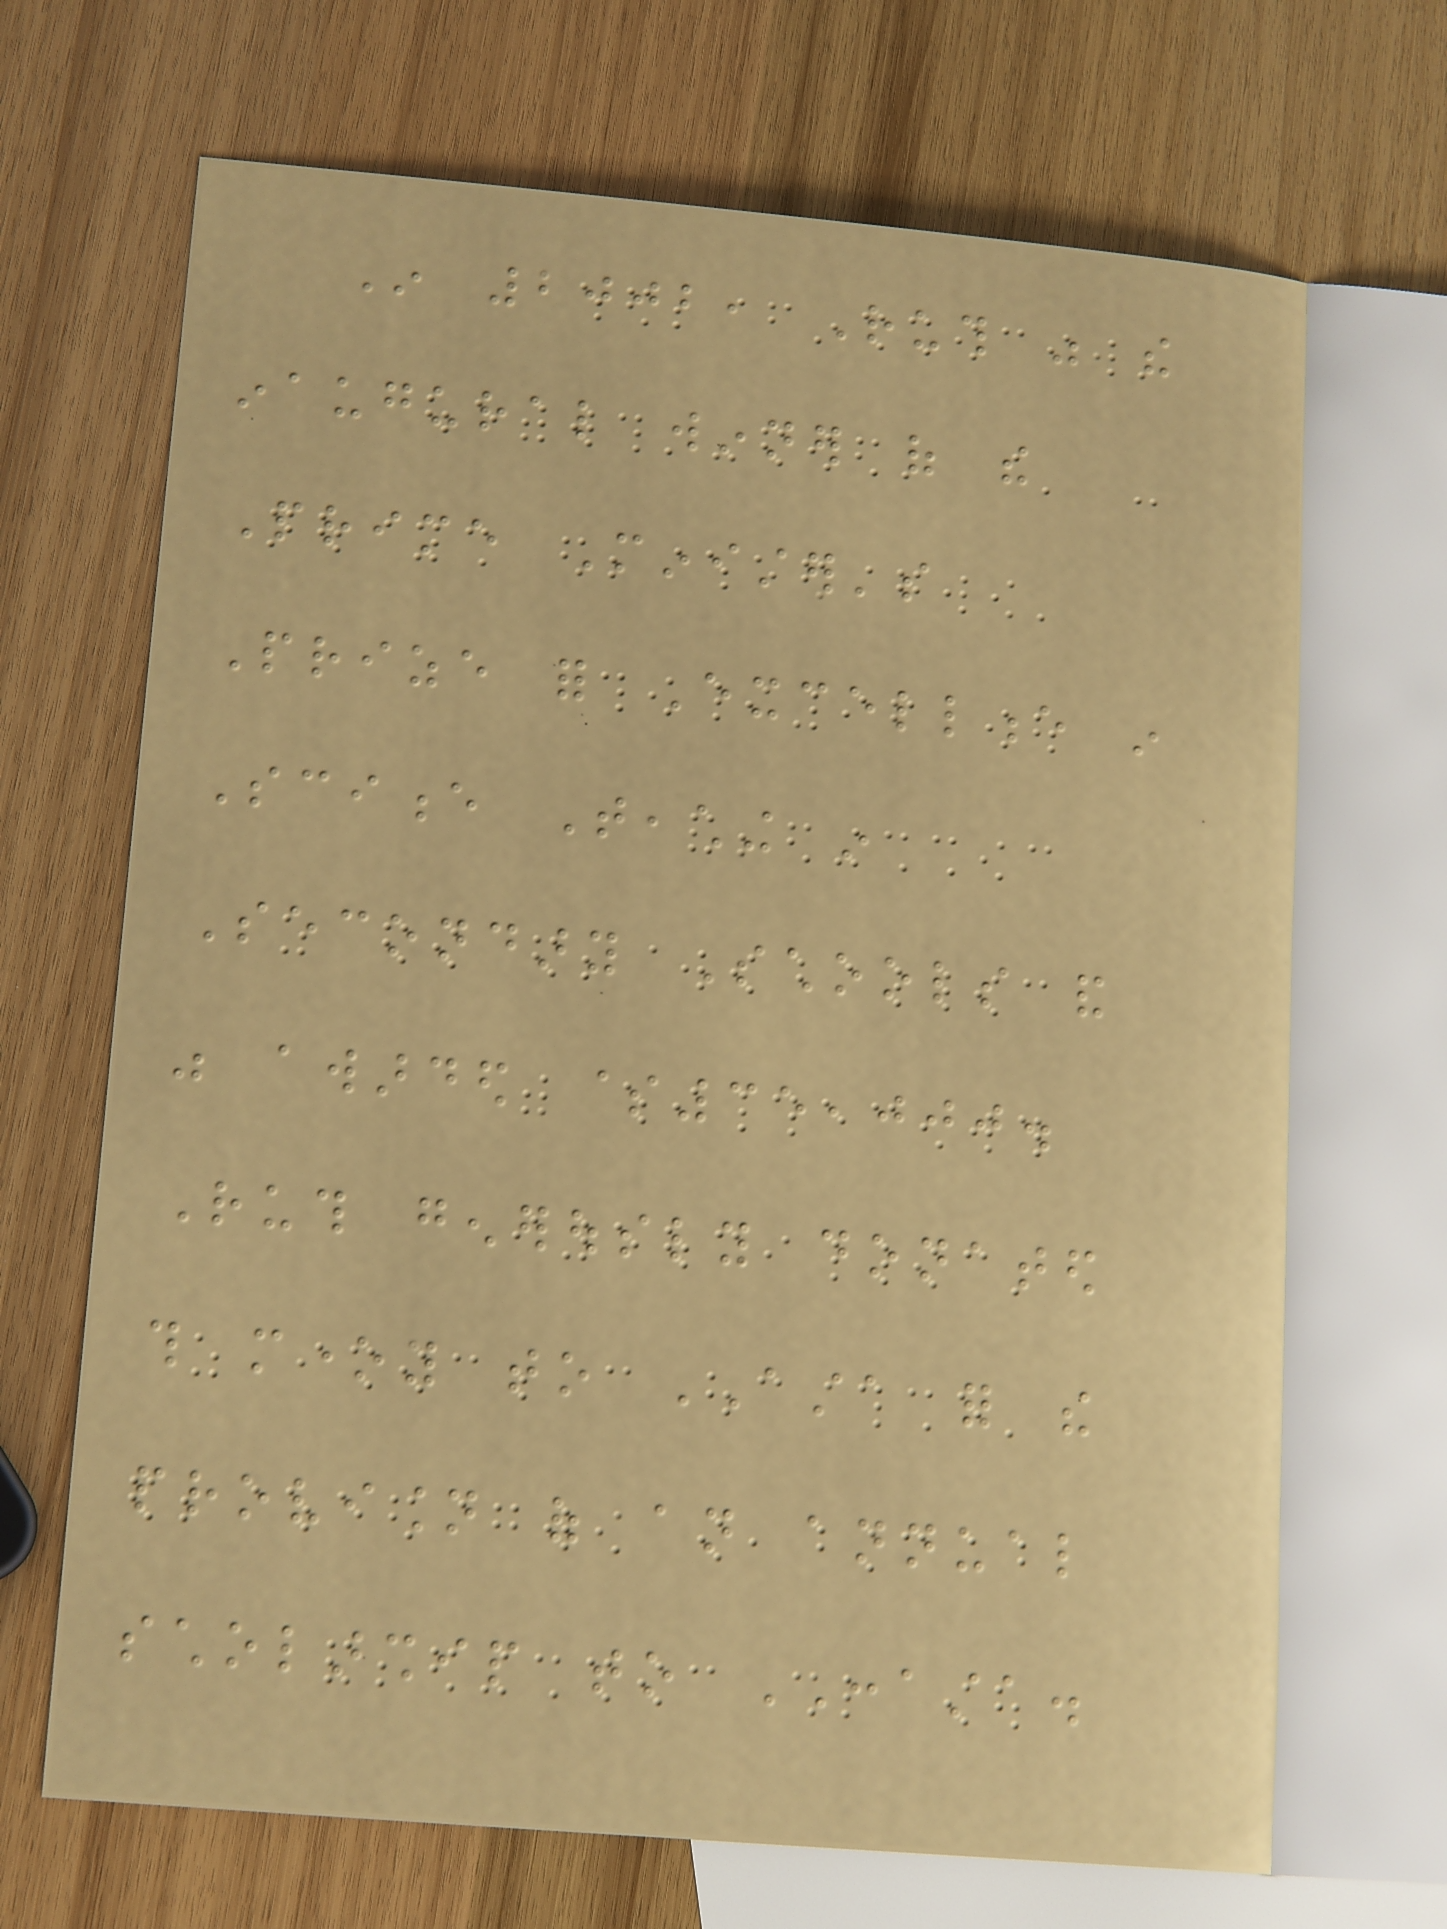In 2002, Ruth was the
inaugural winner of the
Prime Minister's
Prize for Excellence in
Science Teaching in
Secondary Schools and
was awarded $35,000.
Ruth generously donated
this money to ASTA for the
provision of an annual
scholarship to CONASTA.
